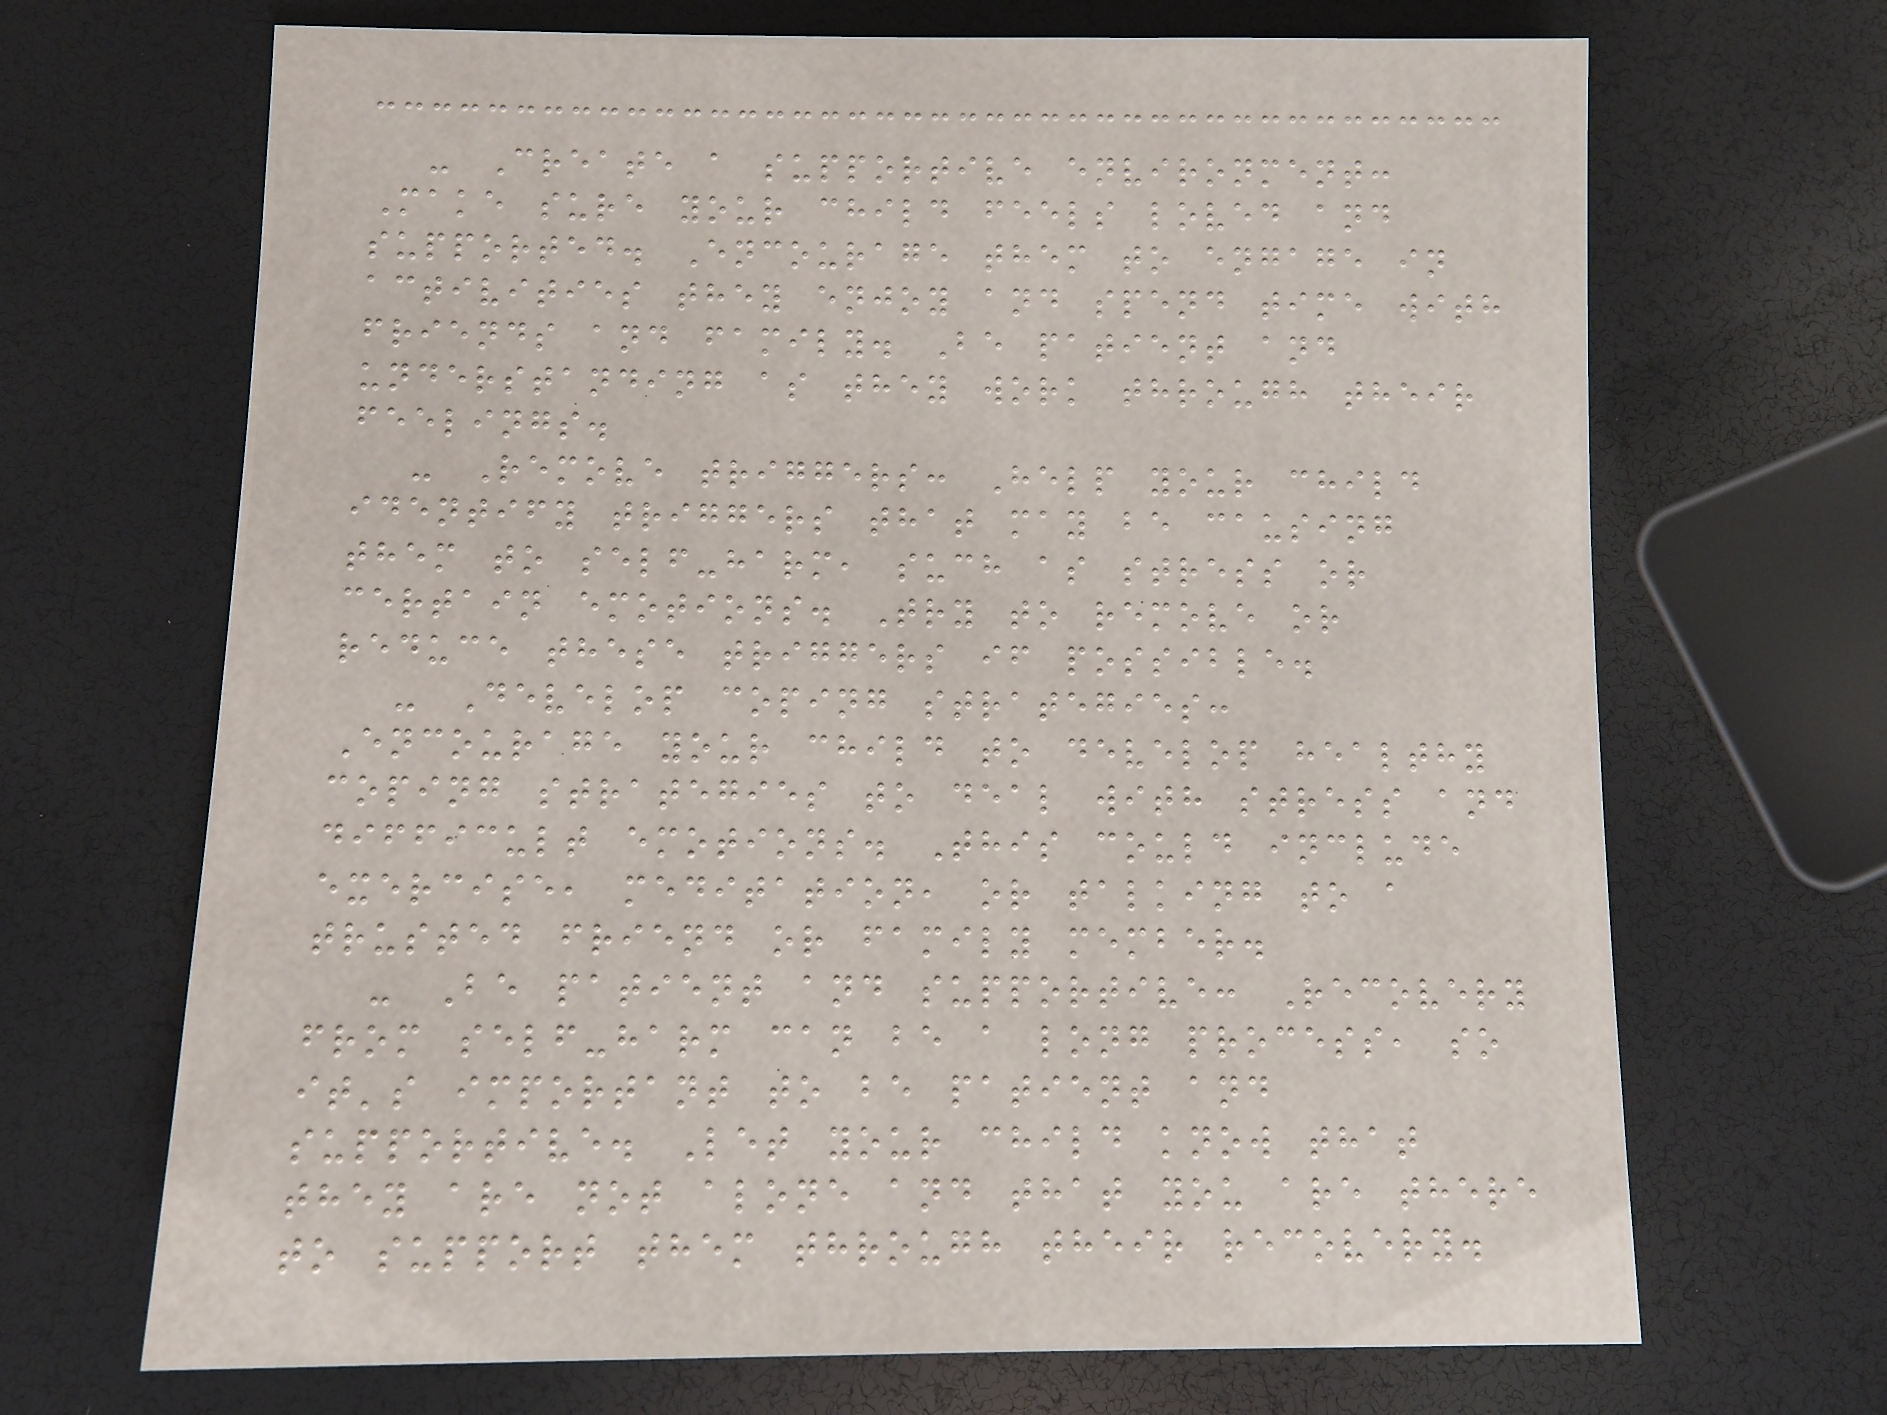- Create a supportive environment:
Make sure your child feels loved and
supported. Encourage them to engage in
activities they enjoy and spend time with
friends and family. Be patient and
understanding as they work through their
feelings.
- Remove triggers: Help your child
identify triggers that may be causing
them to self-harm, such as stress or
certain emotions. Try to remove or
reduce these triggers if possible.
- Develop coping strategies:
Encourage your child to develop healthy
coping strategies to deal with stress and
difficult emotions. This could include
exercise, meditation, or talking to a
trusted friend or family member.
- Be patient and supportive: Recovery
from self-harm can be a long process, so
it's important to be patient and
supportive. Let your child know that
they are not alone and that you are there
to support them through their recovery.
